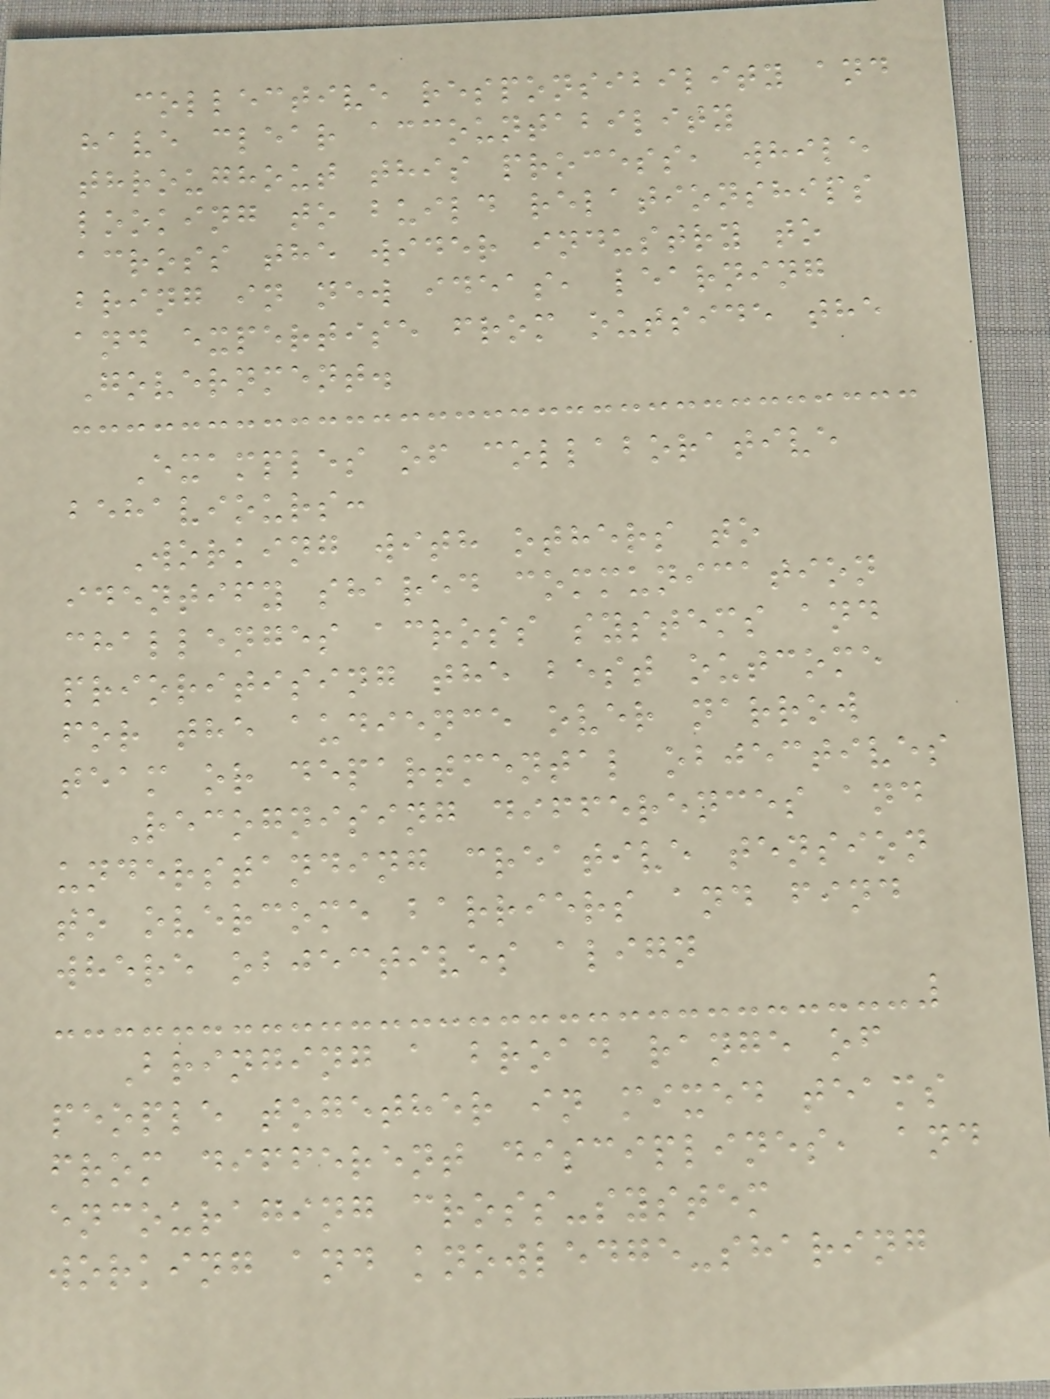collective responsibility and
have clear accountability
throughout this process, while
looking to build relationships
across the wider industry to
bring in new ideas, learning
and expertise from outside the
Government.
Examples of collaborative
behaviours:
Working with others to
identify shared communication
challenges across systems and
prioritising the best outcome
for the audience over narrow
team or departmental objectives
Recognising differences and
understanding creative tension
to overcome barriers and find
where objectives align
Bringing a broad range of
people together in mixed teams
from different disciplines, and
encouraging cross-system
working and knowledge-sharing
